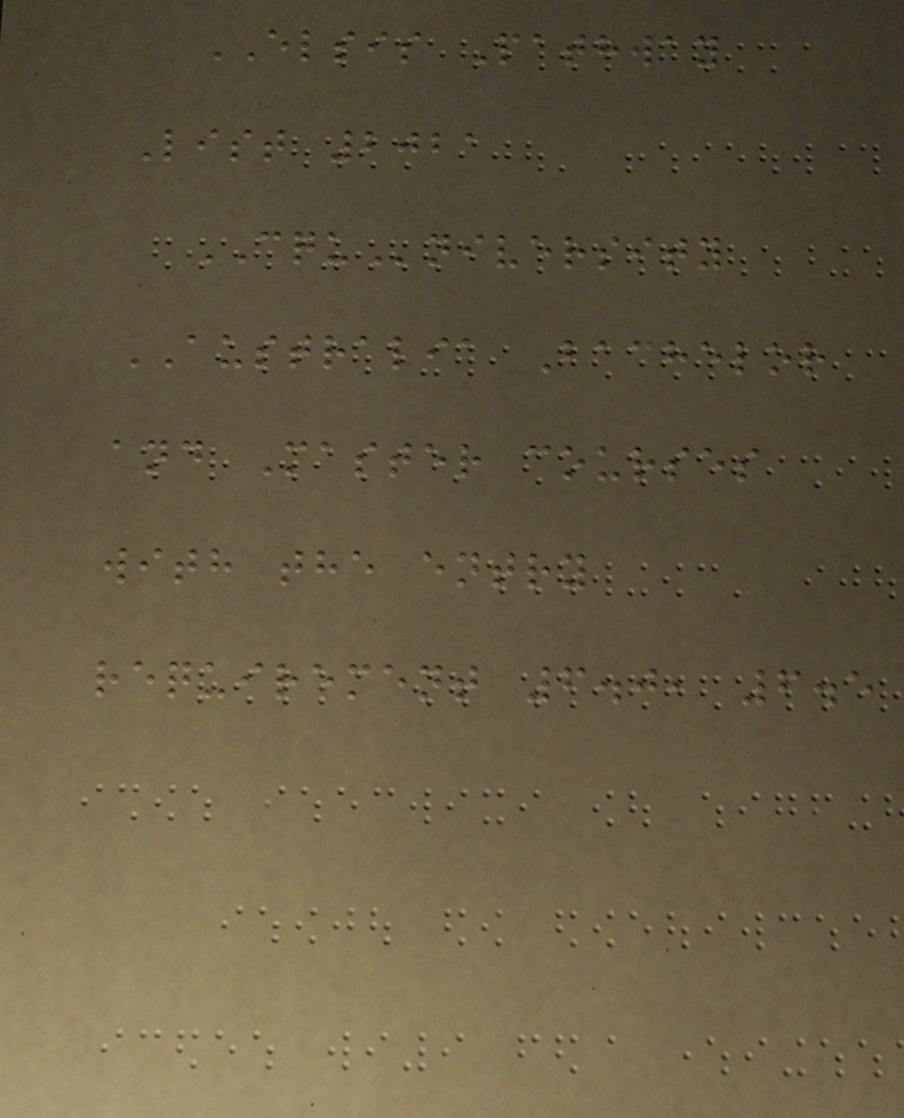ELSIS Pathway
List 2021
CQUniversity
AUSTRALIA Bachelor
and Master courses
with the entry
requirement 6.0, 6.5
